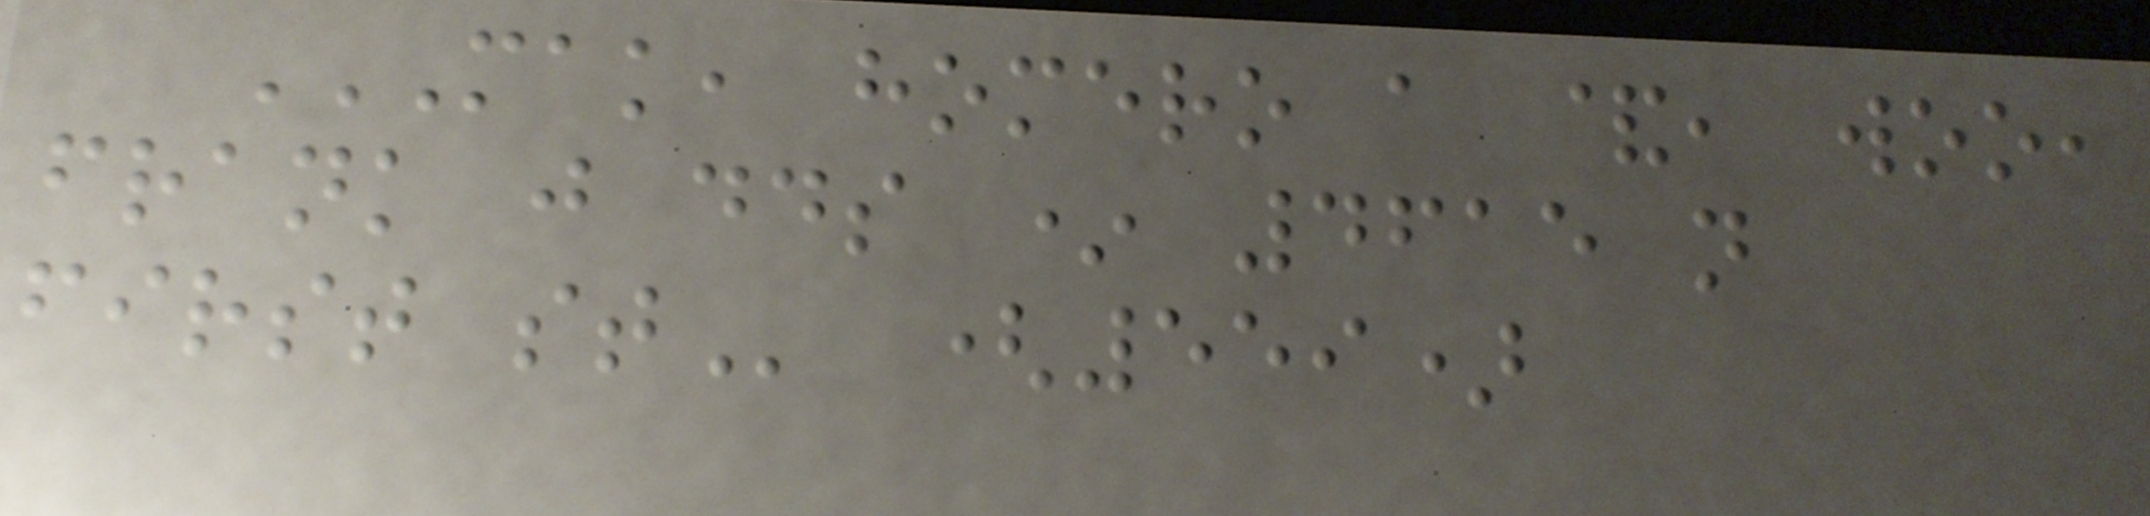MAK, HOMERO A &, WOO,
FRANK J DDS * 4615 N
FIRST ST (559)
